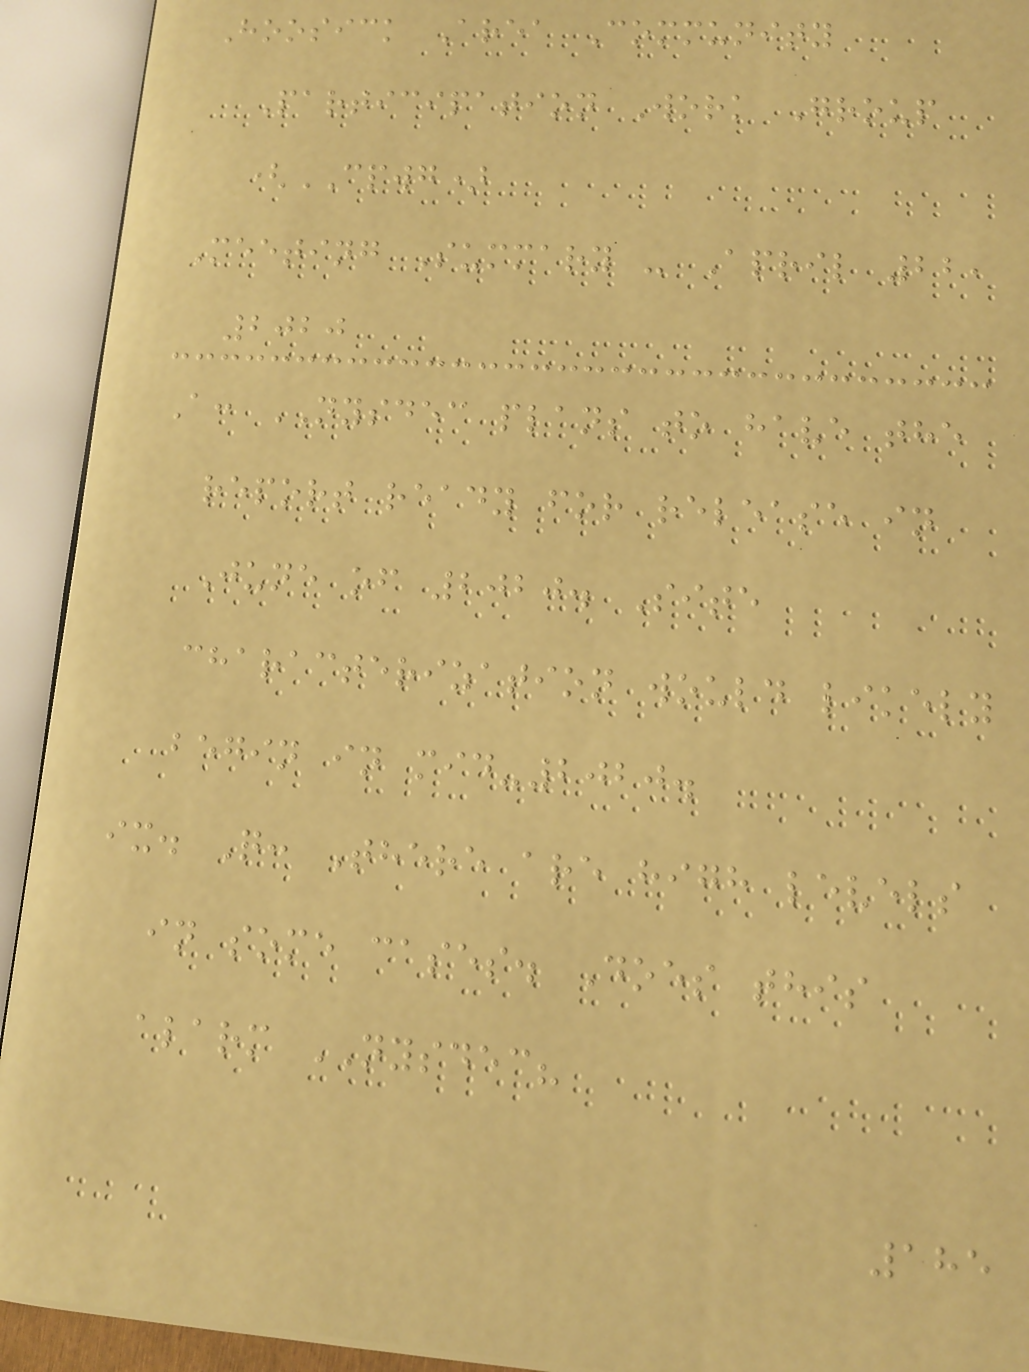Hoosick Area Community
Participation Work Group
(CPWG)
Meeting Summary - April 22,
2020
A: NYSDEC plans to have the
report ready for release in
June of 2020. Site
characterization would likely
begin in mid-2020.
ix. Q: There are high levels
in some cases. Does this
alarm NYSDEC?
185
